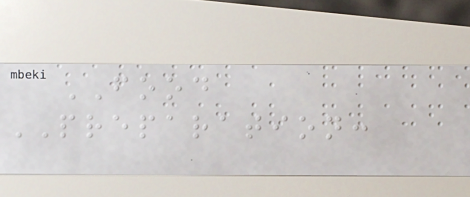FOOD
PREPARATION:
